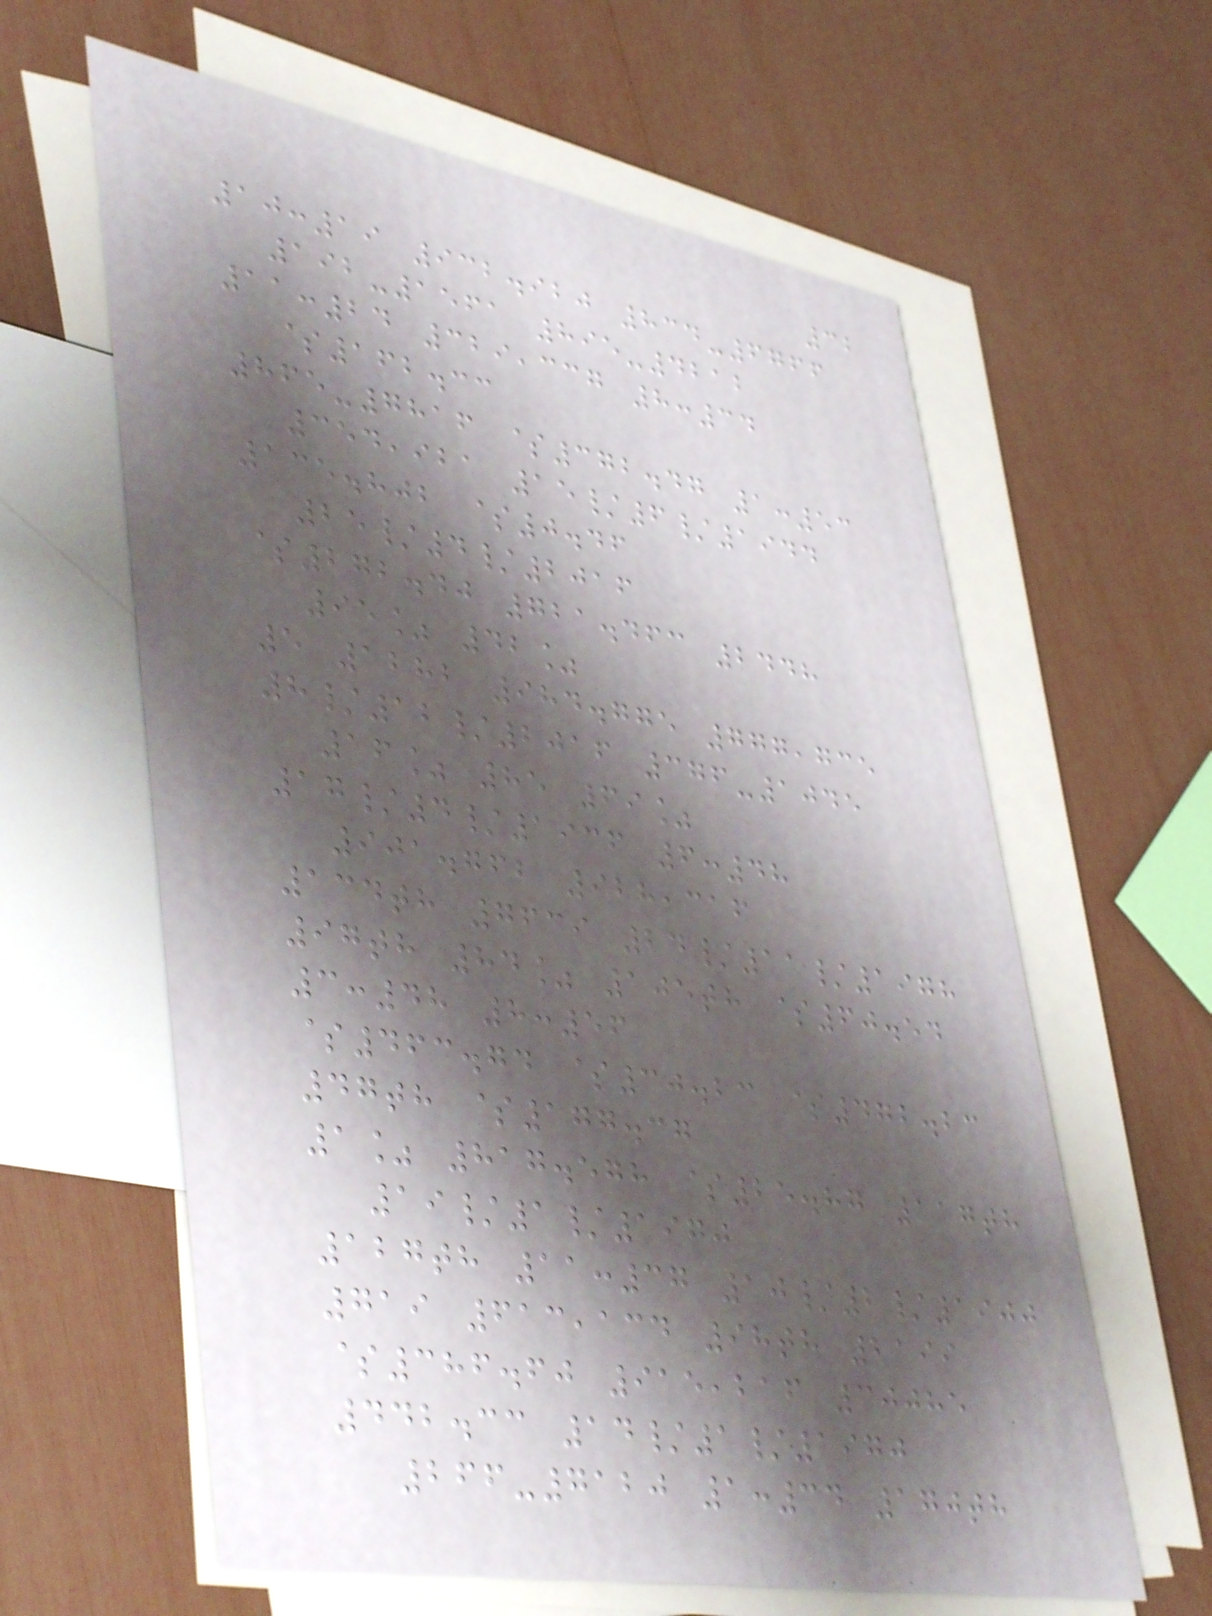32
10:19 932.920 834-6766
192-1561 895-4212
11:24 329,337 8:34
$162.33
865-7816 $372.47 1:53
354,921 15/6/1944
135.802 $0.46
25/4/2016
$272.40 721.463 2448
95% 42%
5 1282 984.775 777,735
8/12/2016 376-1045
16% 85 69%
17/4/1936 6:48
901.762 928,316
134th 7639 24/11/1978
97th 84% 105th $60.54
3:48 8:56
$463.74 $30.23 $472.23
47th $177.37
1% 817.578 $25.87 117th
19/1/1970
127th 11:37 10/2/1900
719 613,134 98th 2199
$386.60 915,216 30085
442.33 14/1/1970
266-7120 1:34 170th
